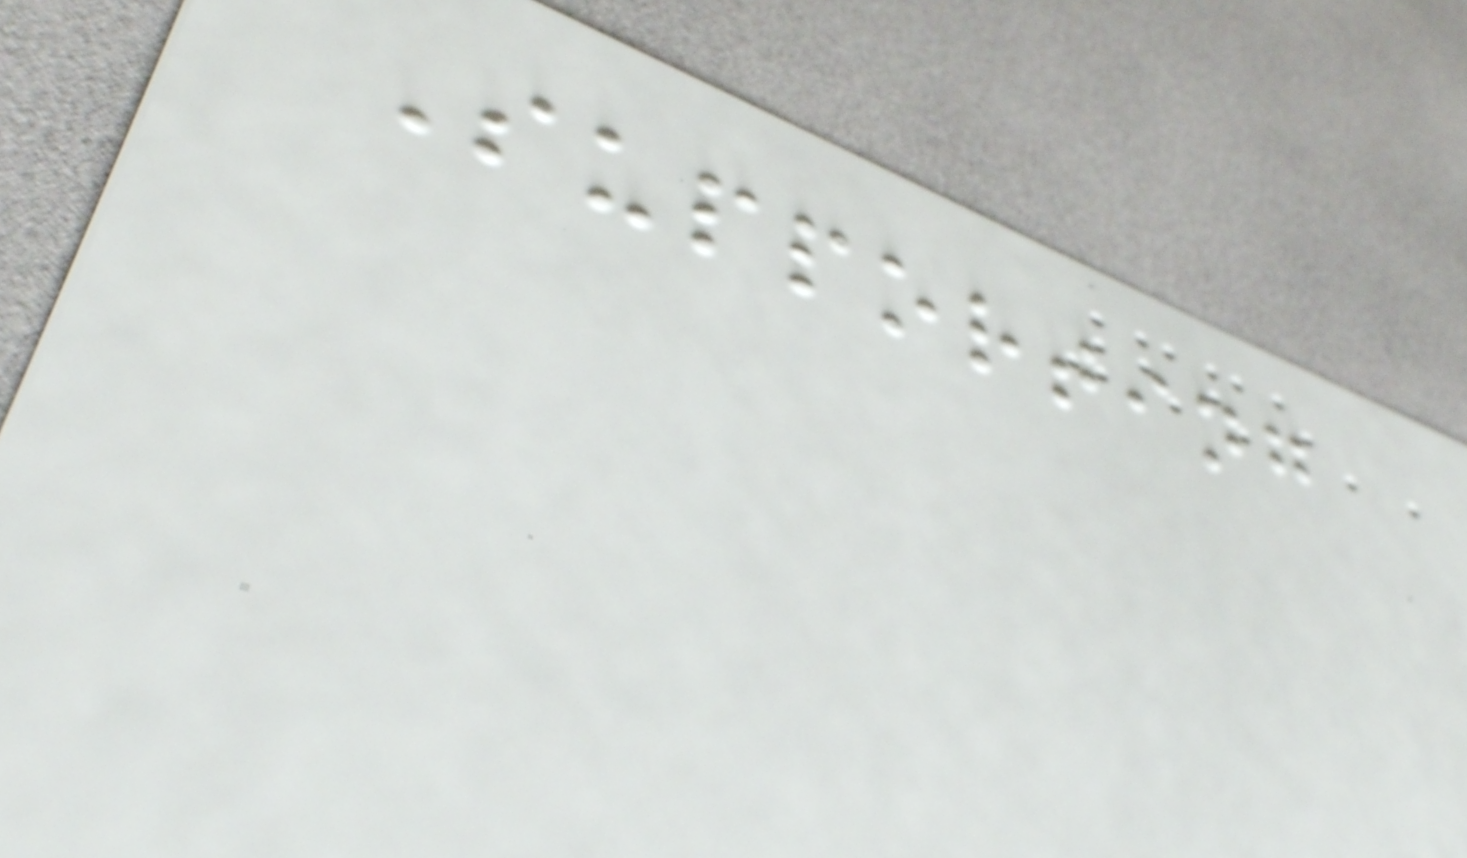Supporting
